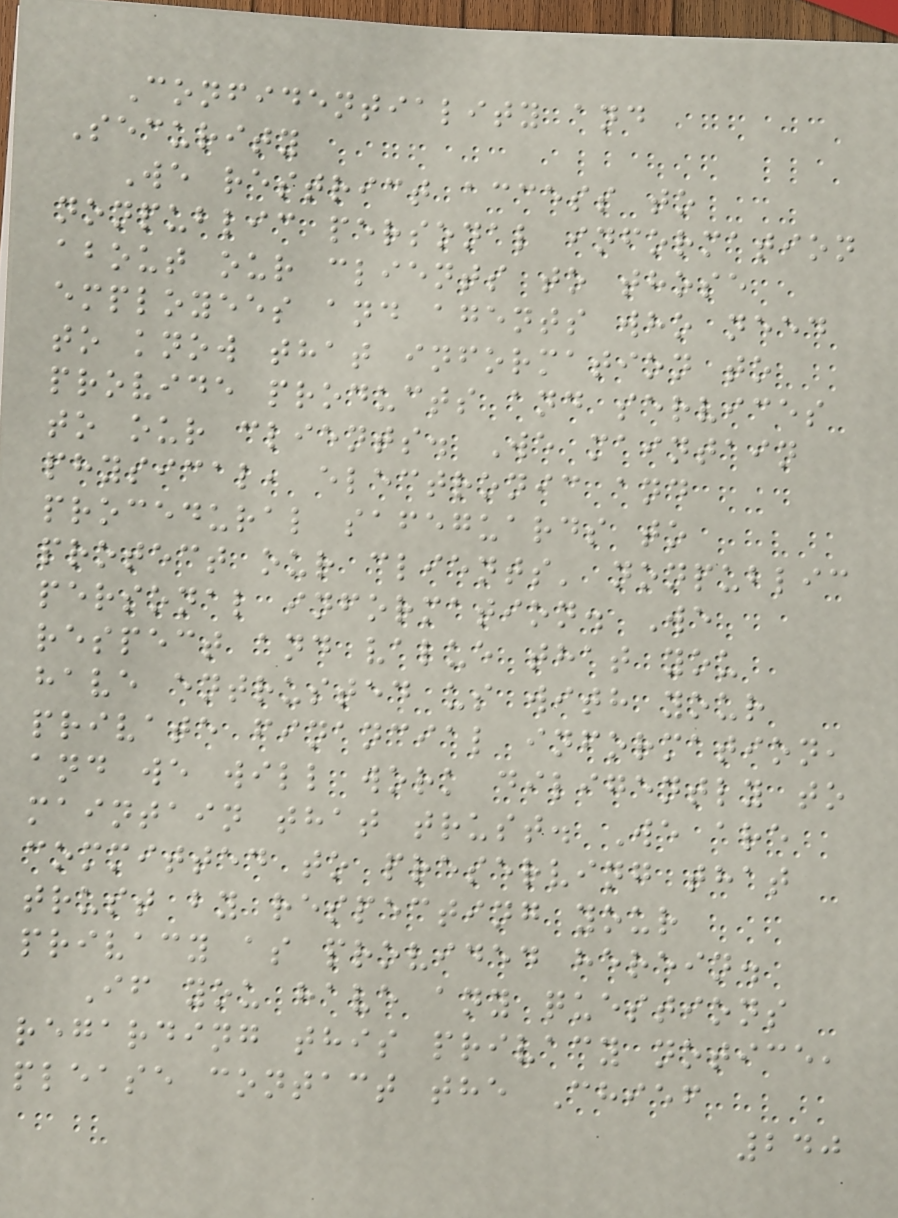Confidentiality and
Security
We restrict access to
nonpublic personal information
about our clients to those
employees and agents who need
to know that information to
provide products and services
to our clients. We maintain
physical, electronic and
procedural safeguards to
protect our clients' nonpublic
personal information. We
respect and value that you
have entrusted us with your
private financial information,
and we will work diligently to
maintain that trust. We are
committed to preserving that
trust by respecting your
privacy as provided herein.
If you have any questions
regarding this privacy notice,
please contact the Chief
240
